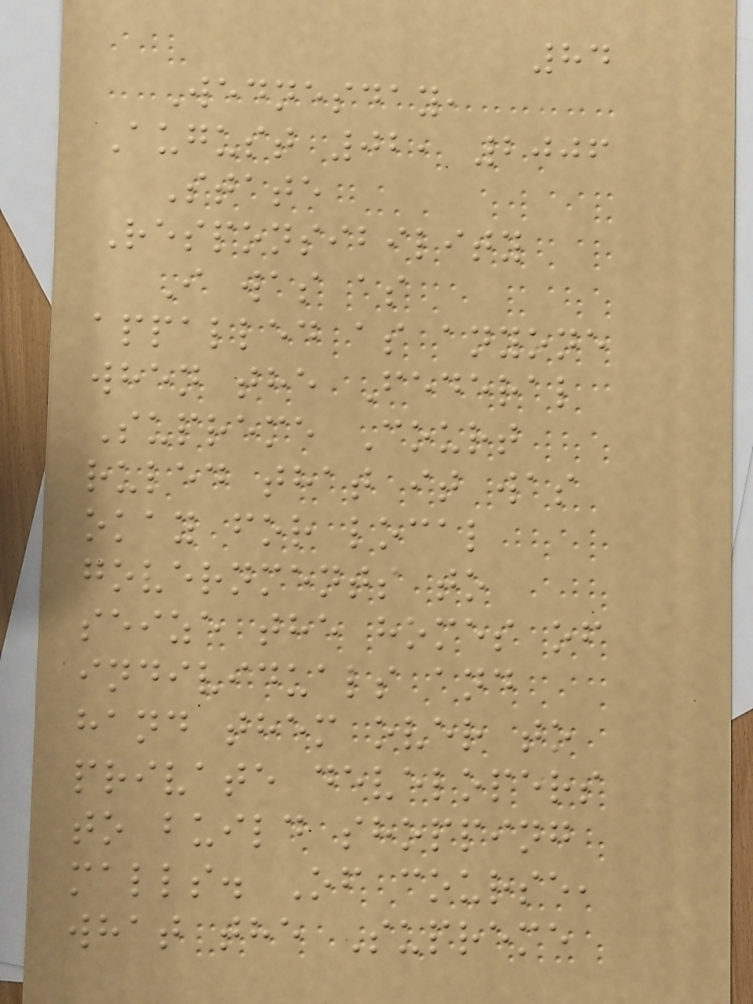84
Wednesday,
August 02, 2006
State
Responsibility
I was as
appalled as anyone
when the Federal
Supreme Court
ruled that it was
okay for local
governments to
seize the homes of
individuals and
hand them over to
private developers
to build shopping
malls. Of course,
what the Supreme
